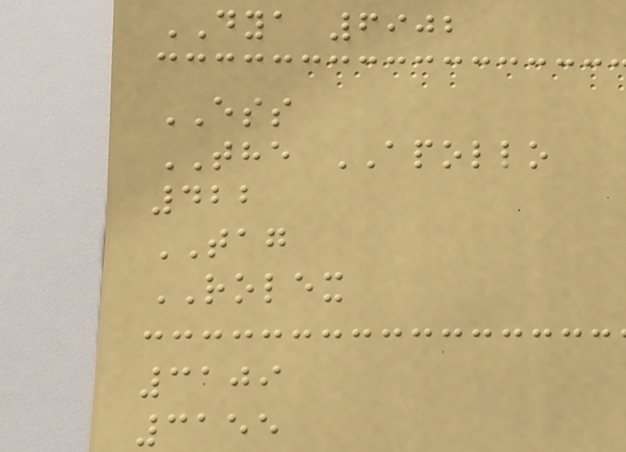DYA 6902
ESS
THE APOLLO
422
TAG
ROLEX
3109
3155
